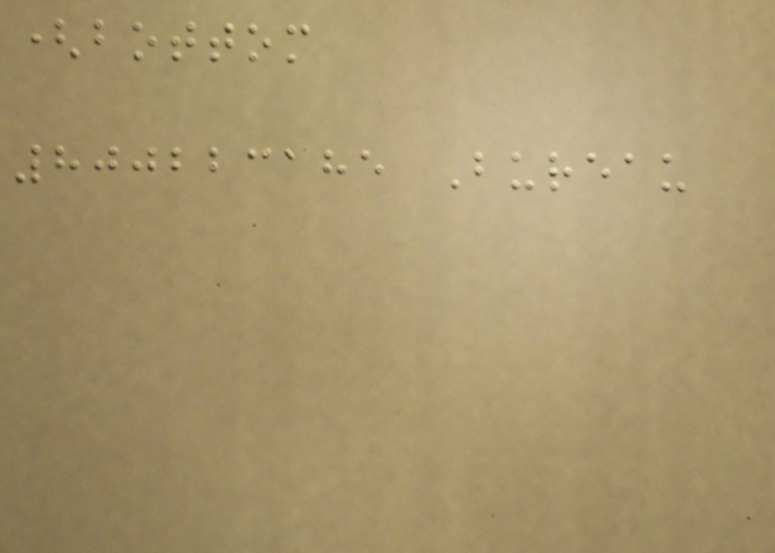(bottom
800223185 Bureau
